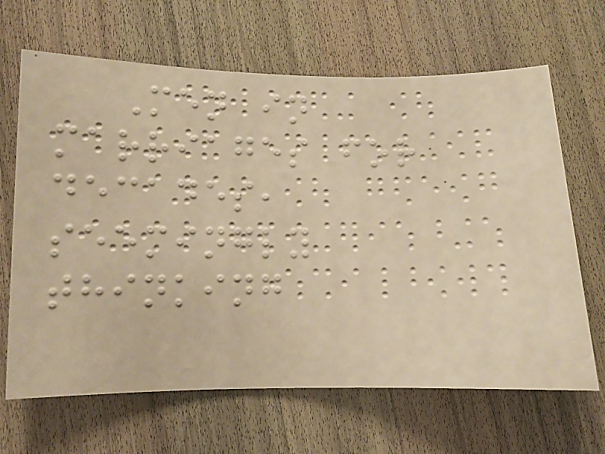Men in
marriages for
decades,
seemingly
thinking
